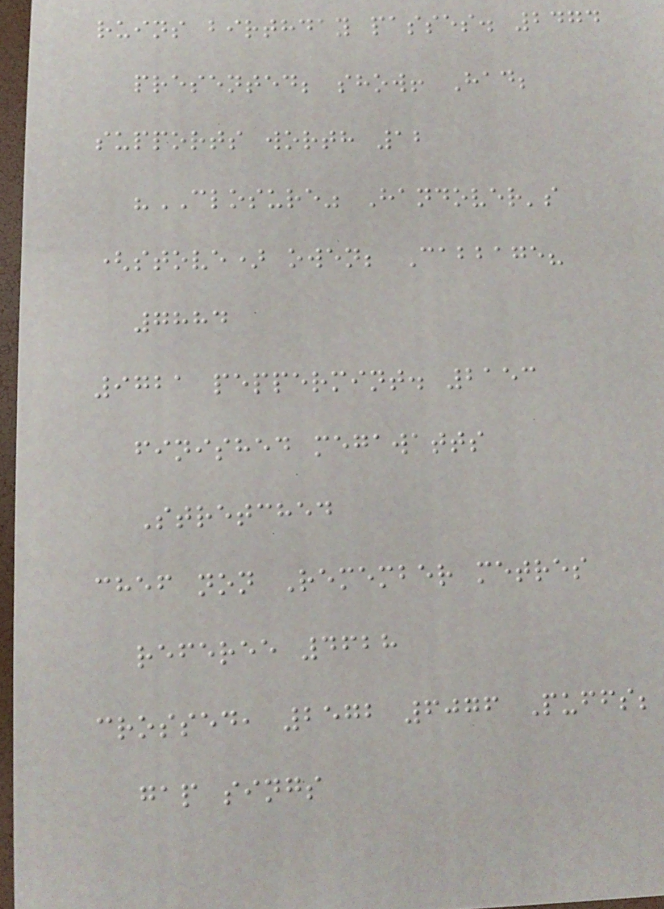ruins birthday passes. 2474
presented; show! Had;
supports worth 12
"CLOSURE" Handover's
(stove) owen; Cabbage?
7884
9721 peppermint. 2153
finished megawatts
Stretched
chef non Remember metres
referee 4628
crossed, 2572 6076 Puffs;
gap sings
